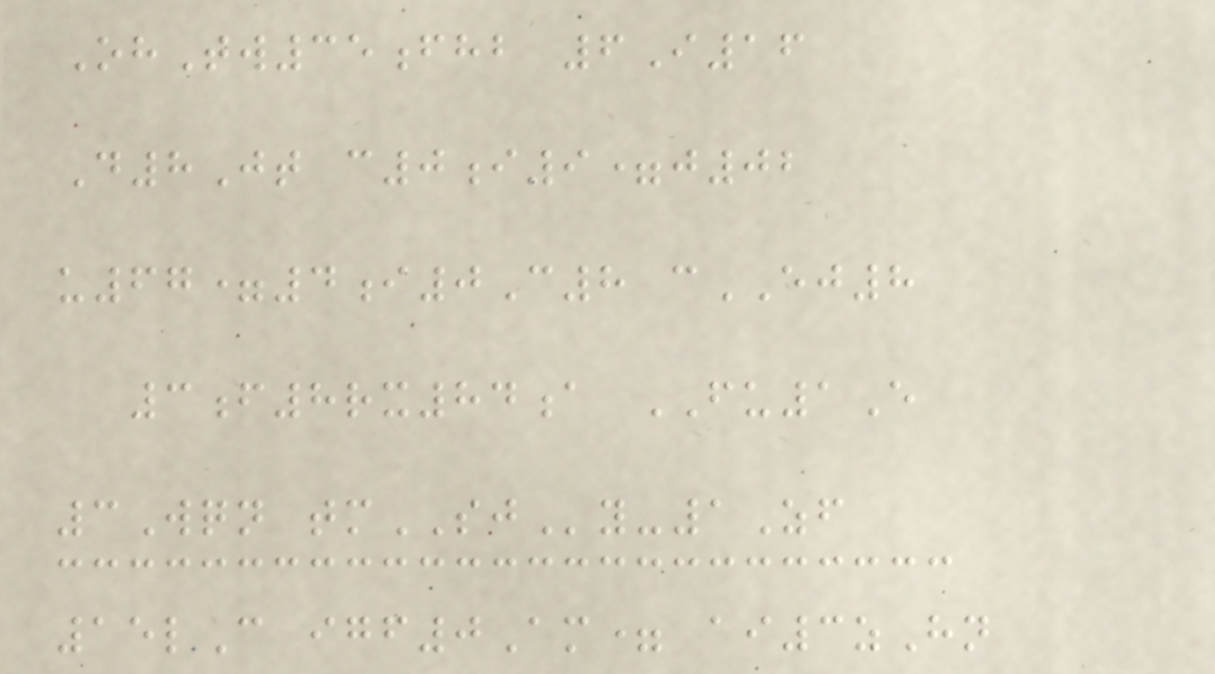OhTw35fhb 6I16
D8Jt c0i9=j02
u67=4i0C8 cEJ8
3f8rx84a FU1E
3Wqn tmSJy-1Zf
15lC igf0Am= ai3zHn
